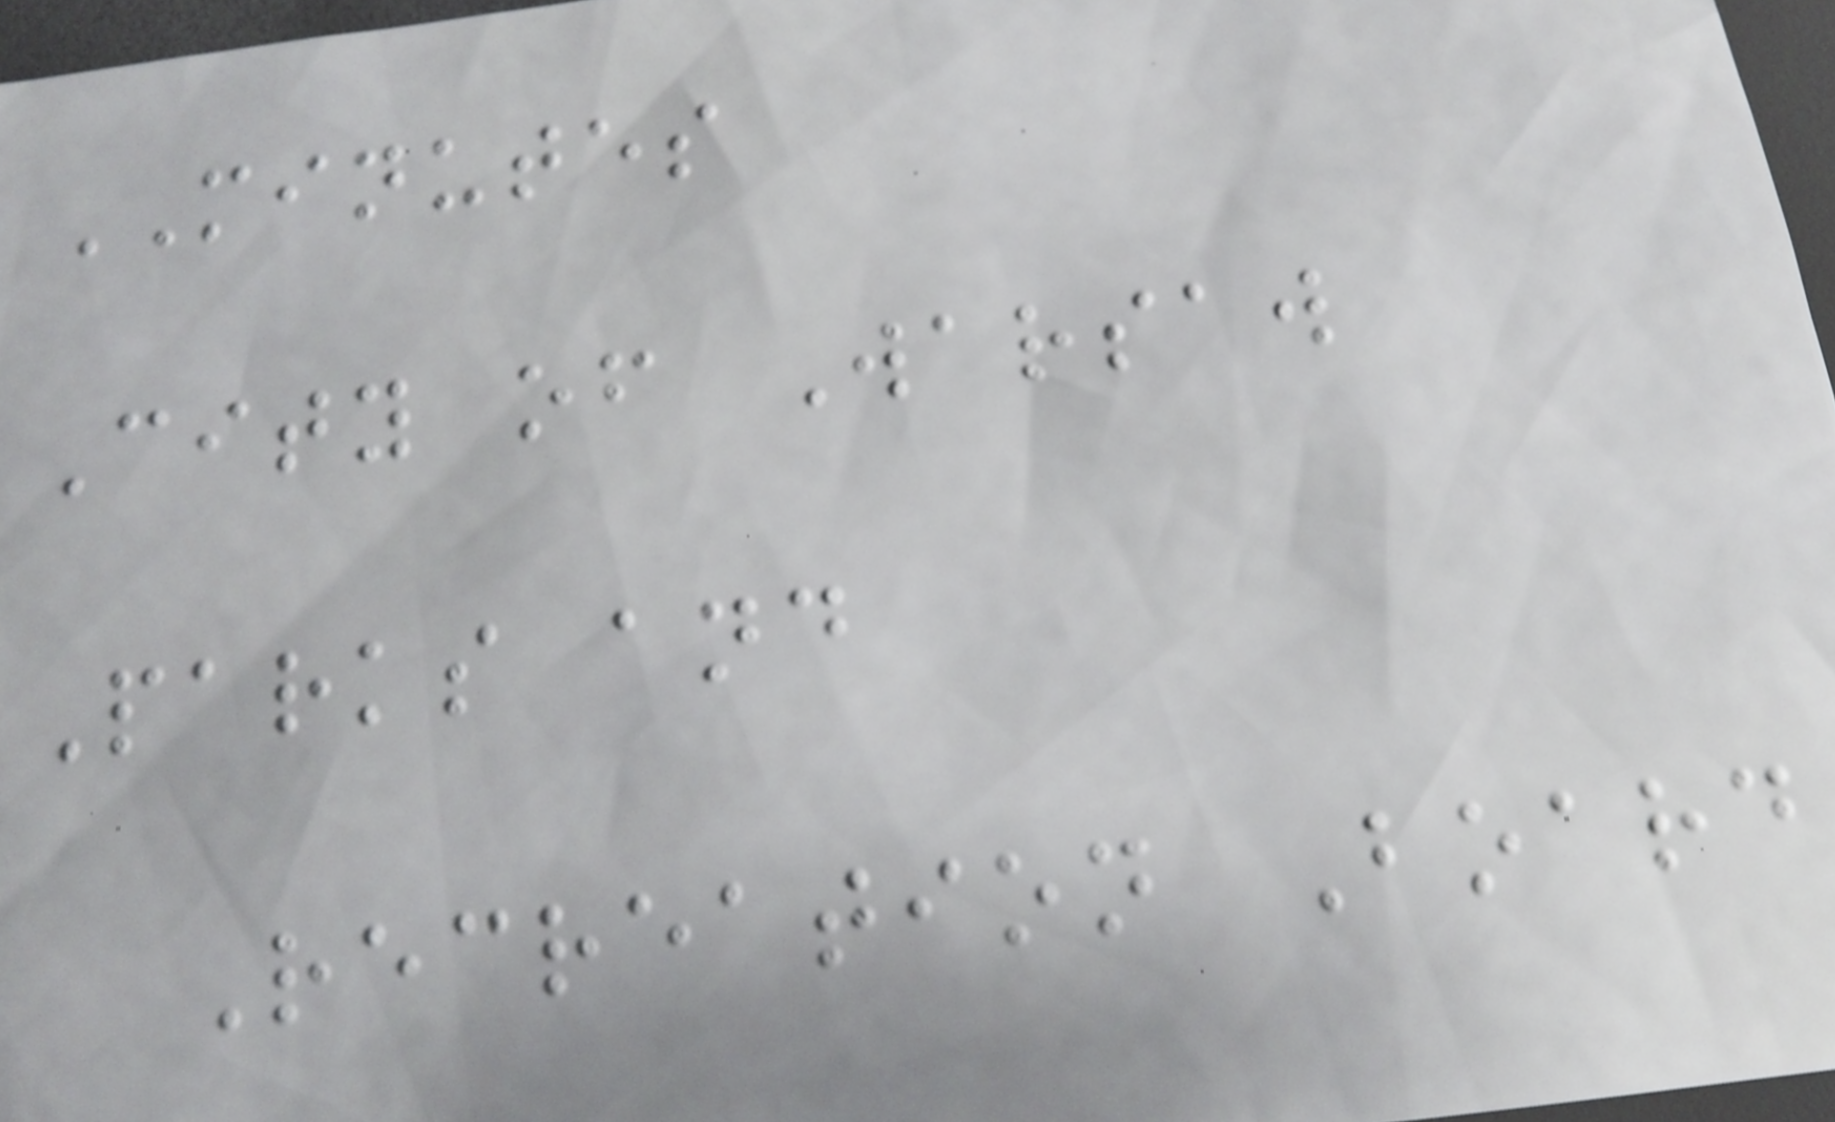MINUTES
City of Warsaw
Parks and
Recreation Board
